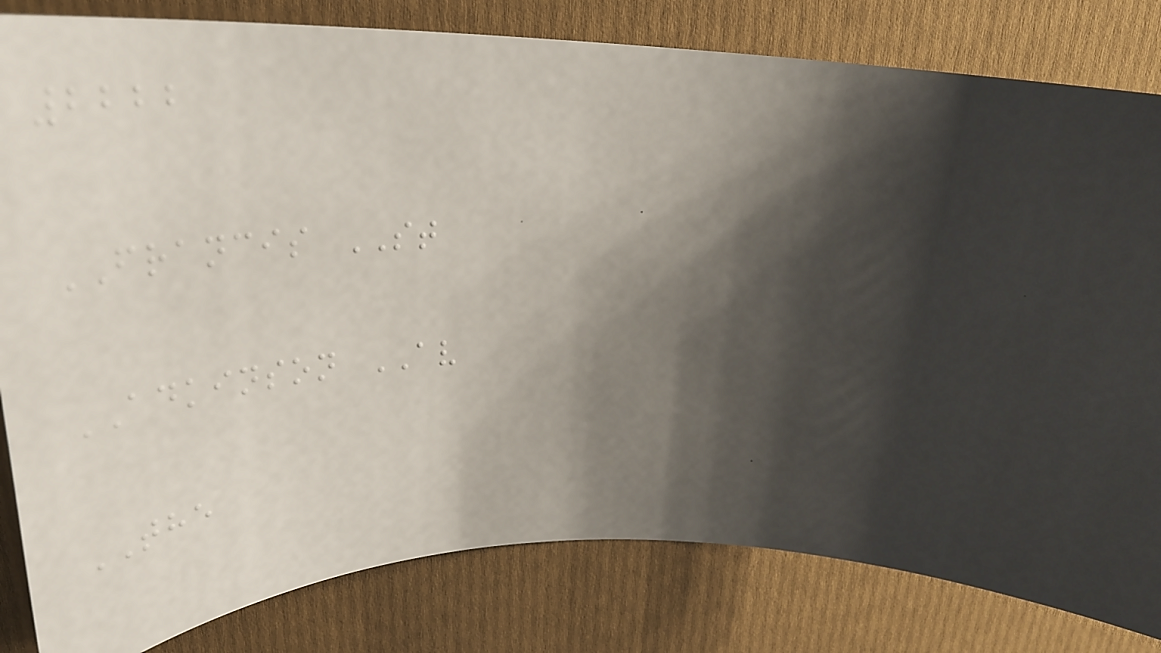2222
FRANCIS ST
ADKINSON AV
THE
